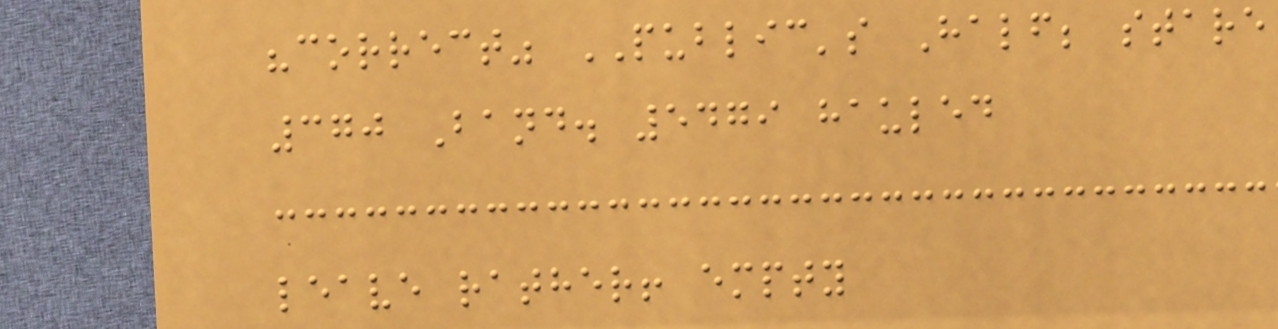"correct" PUBLIC's Half; stare
370 Band. 5479 hauled
leave rather! empty
